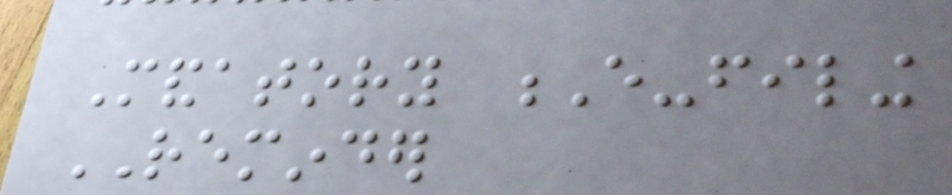Mandatory E-filing
REMINDER
